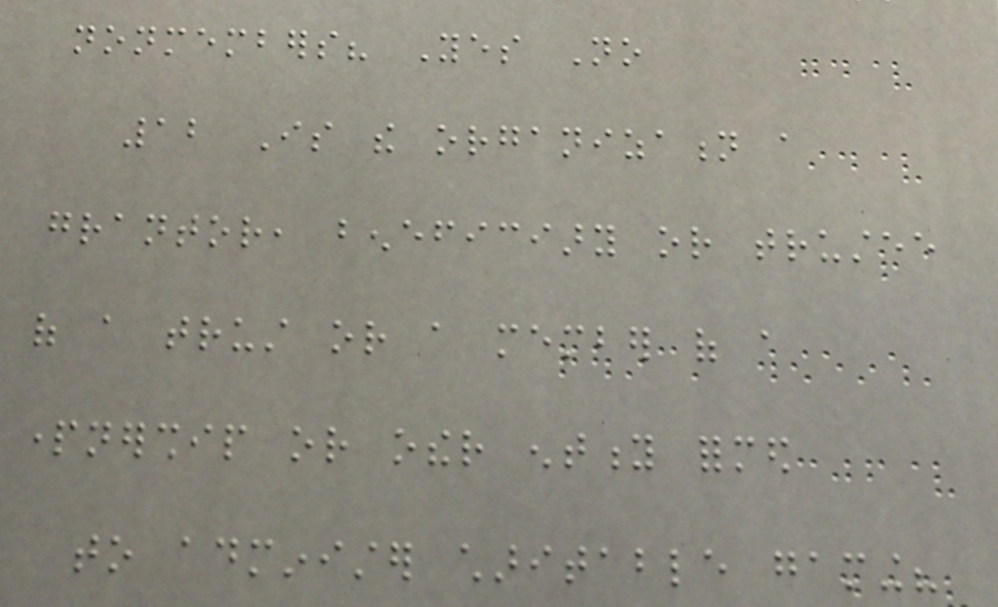nonmembers? Yes No
12 Is the organization a
grantor, beneficiary or trustee
of a trust or a member of a
partnership or other entity formed
to administer charitable gaming?
